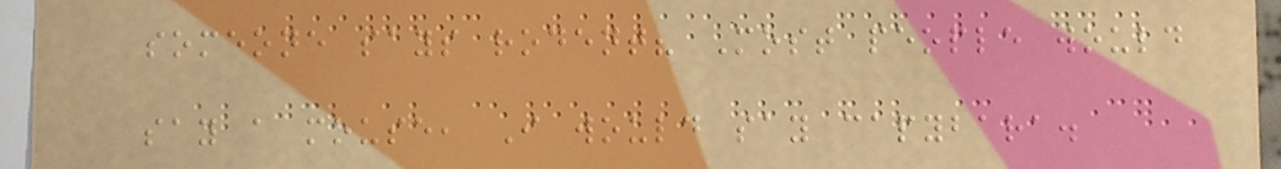someone says rodent? Most people would
say a mouse, I would say capybara.
